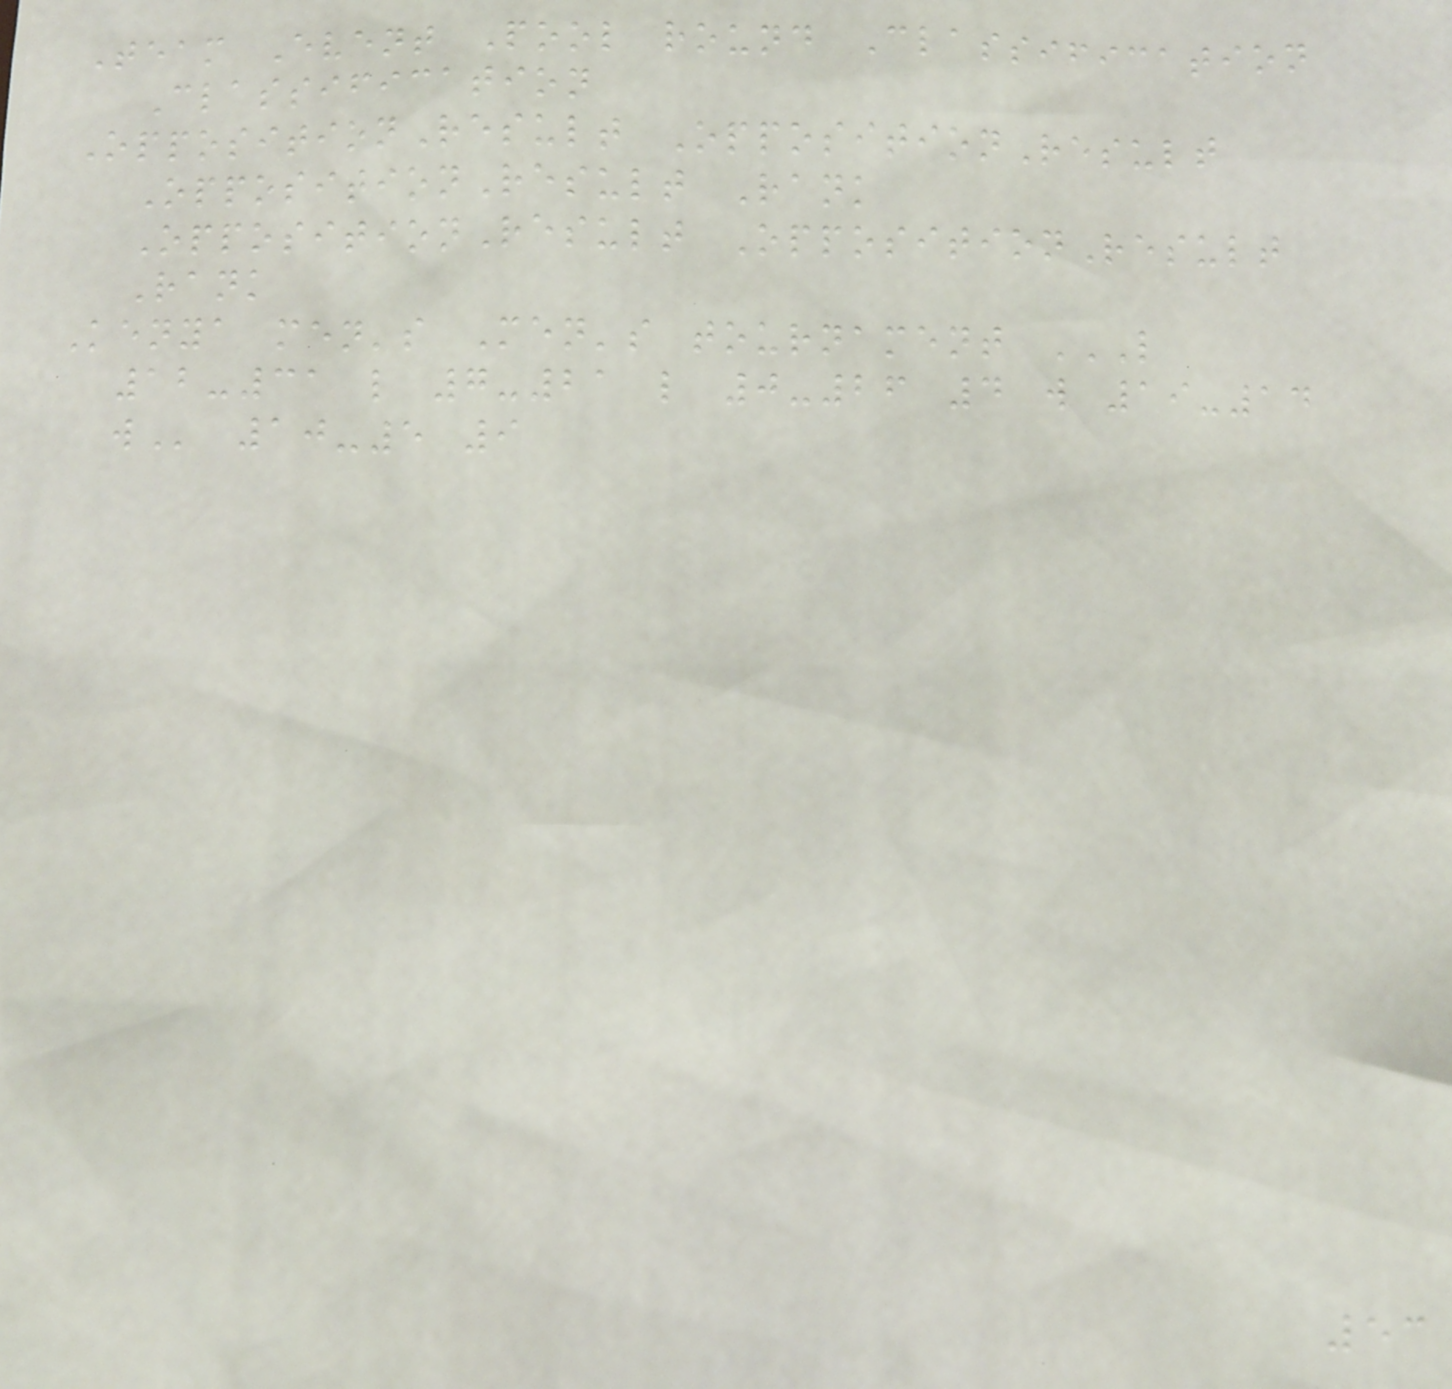Team Event Pool round Classification
Classification
OppositionResult OppositionResult
OppositionResult Rank
OppositionResult OppositionResult
Rank
Kenya men's Men's tournament L
12-31 L 7-21 L 0-26 4 W 19-14
W 10-5 9
53
